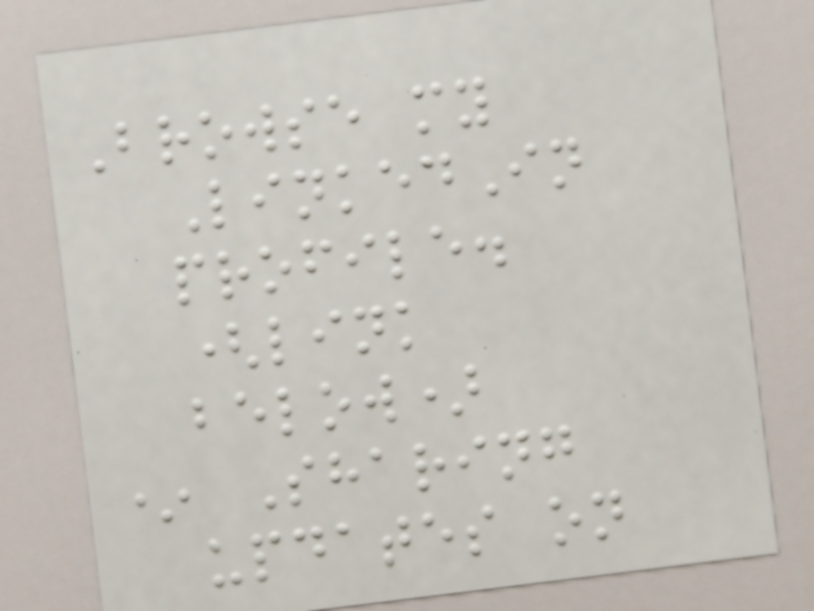Browse my
LinkedIn
profile.
(link
below)
* Sharing
updates on
